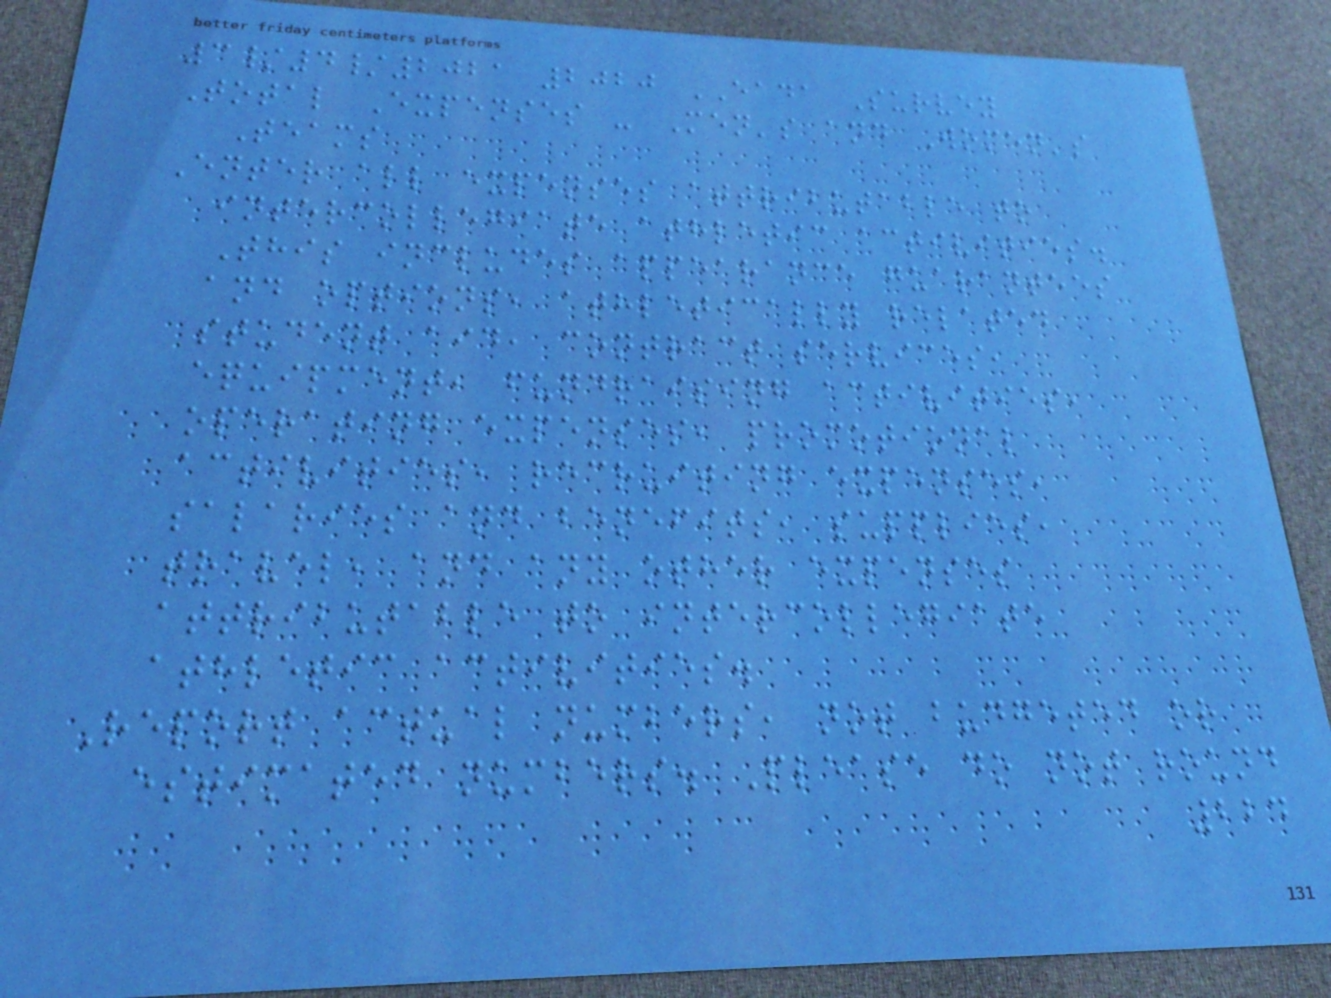3/4/2021 2020 EADA Survey
Total Expenses - Men's and Women's
Teams
Enter all expenses attributable to
intercollegiate athletic activities.
This includes appearance guarantees
and options, athletically related
student aid, contract services,
equipment, fundraising activities,
operating expenses, promotional
activities, recruiting expenses,
salaries and benefits, supplies,
travel, and any other expenses
attributable to intercollegiate
athletic activities.
Report actual numbers, not budgeted or
estimated numbers. Please do not round
224
